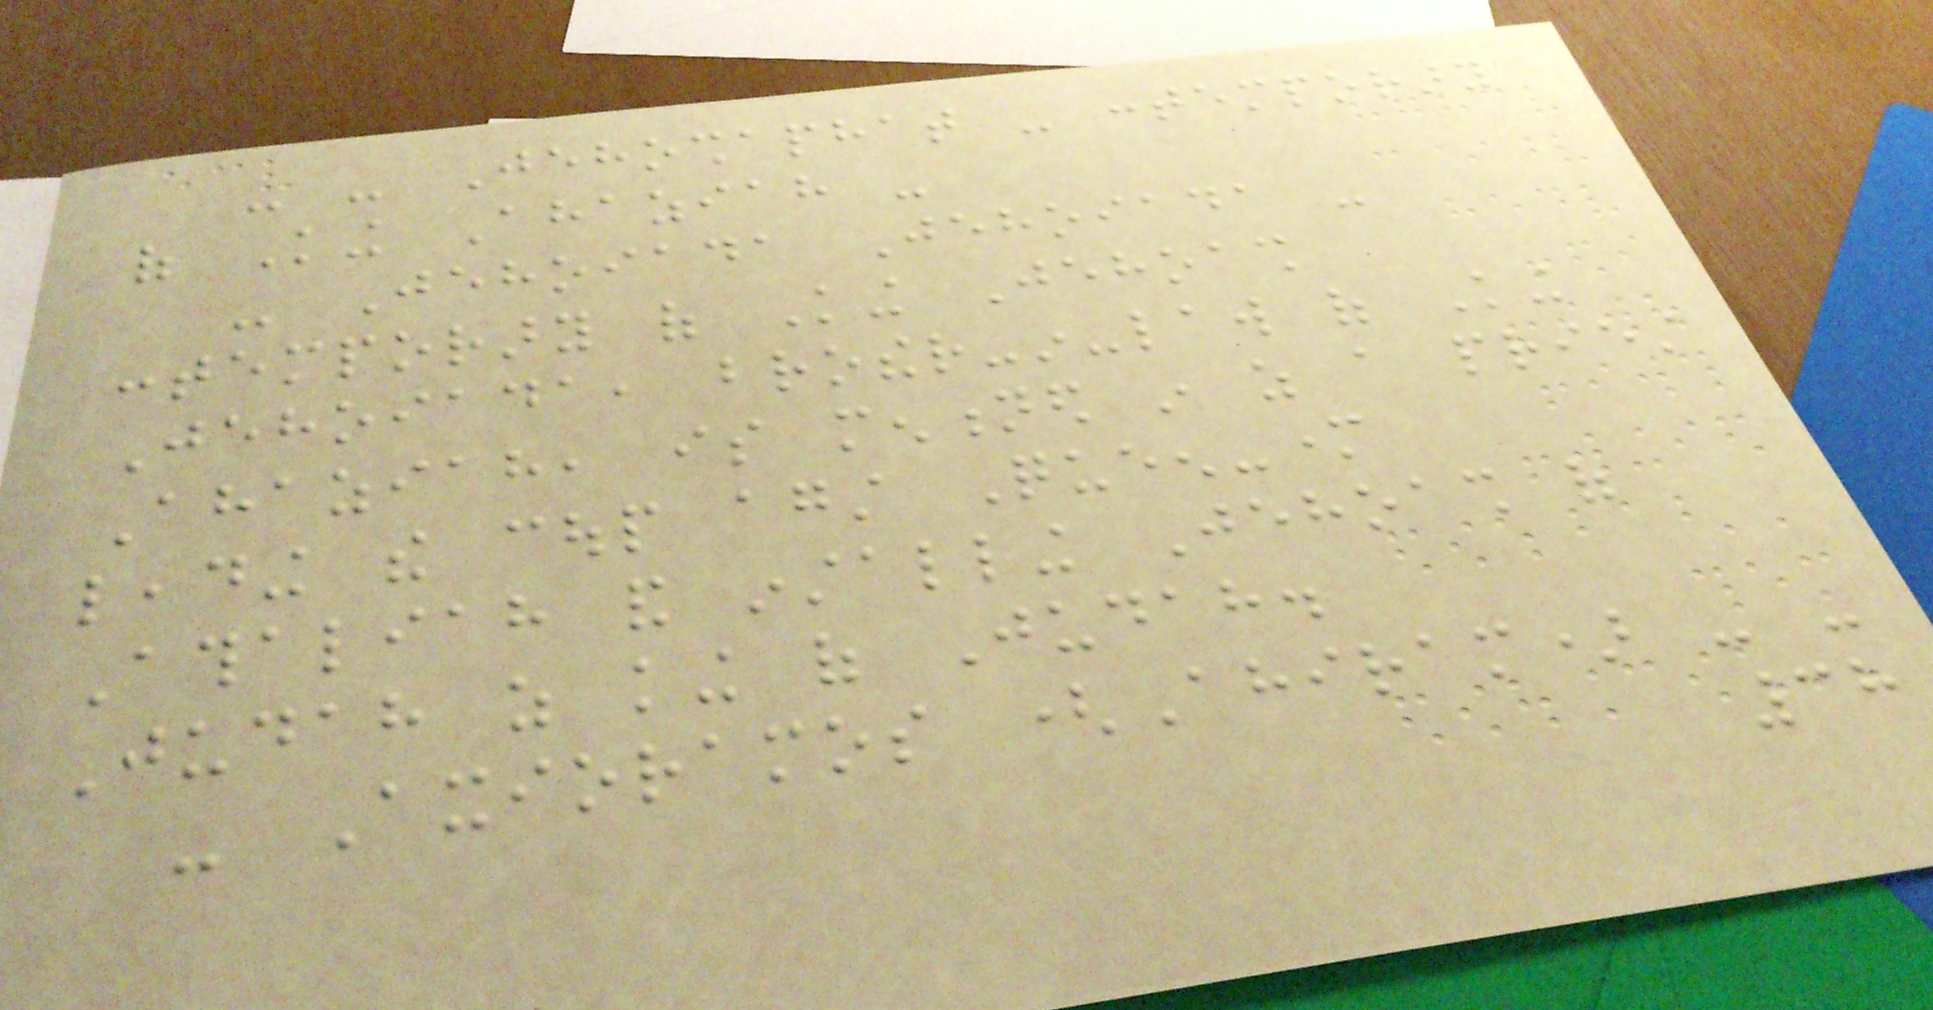- - Jehoshaphat - contemporary
of King Ahaziah -
- Jehoiada Jehoiada -
contemporary of King Jehoash
Jehoiada, brother-in-law of King
Ahaziah, is mentioned in as a priest
leading the coup against Queen-mother
Athaliah and installing Jehoash of
Judah as king of Judah.
- Axioramos (Ahiram) - -
38
